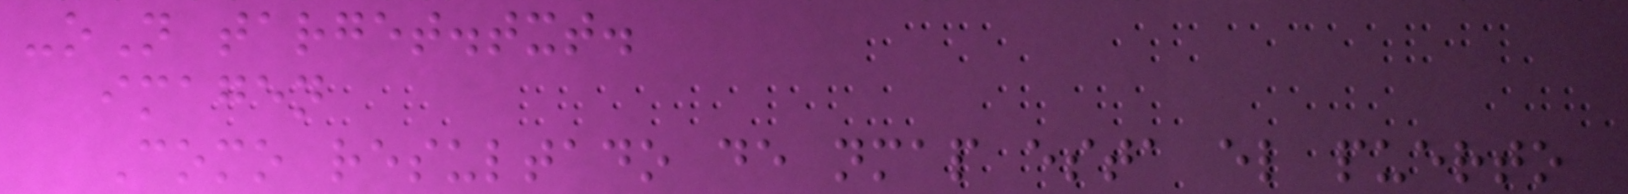-oN target.txt.
imagen
Como resultado de nmap esta el puerto
